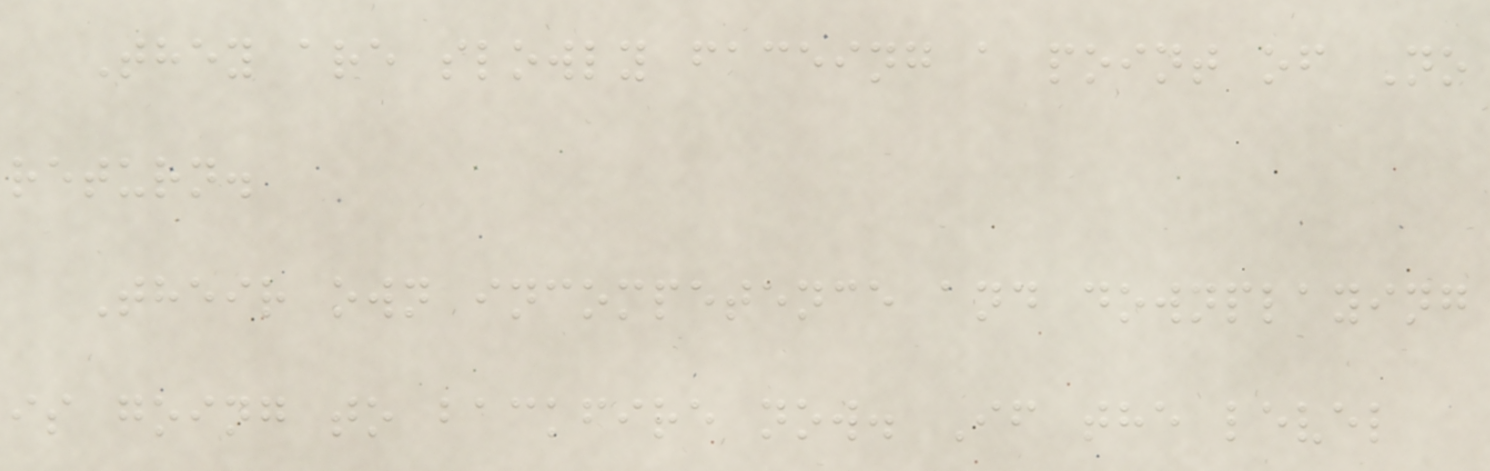They are slowly faceing a point of No
return.
Their own incompetence and downplaying
is going to backfire now. If the level
